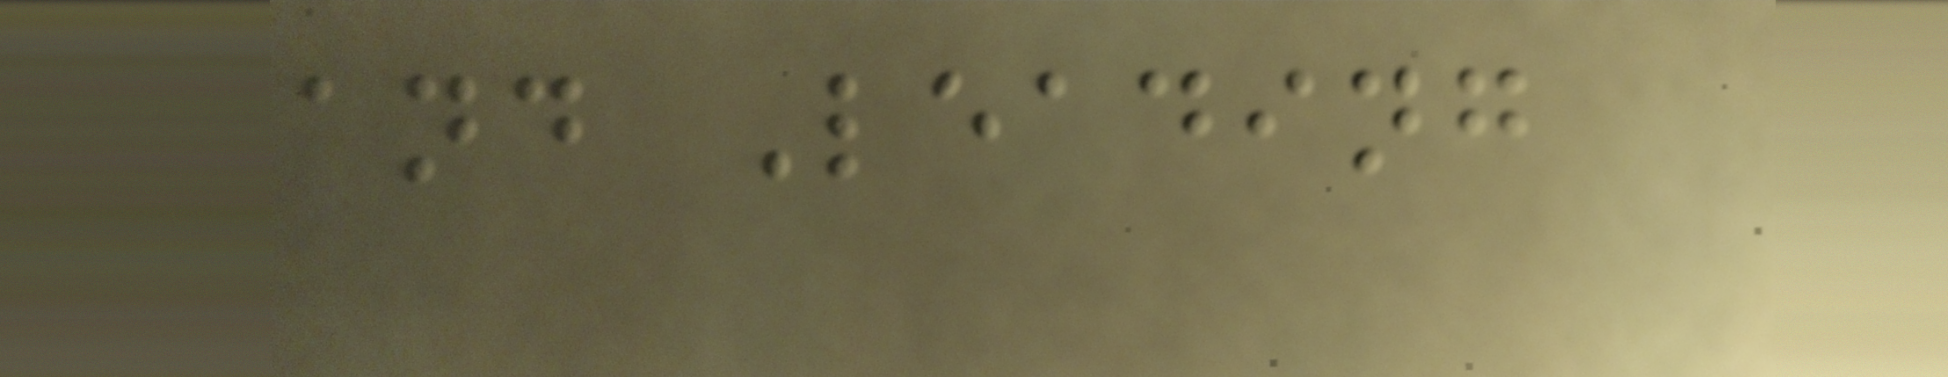and Leading
